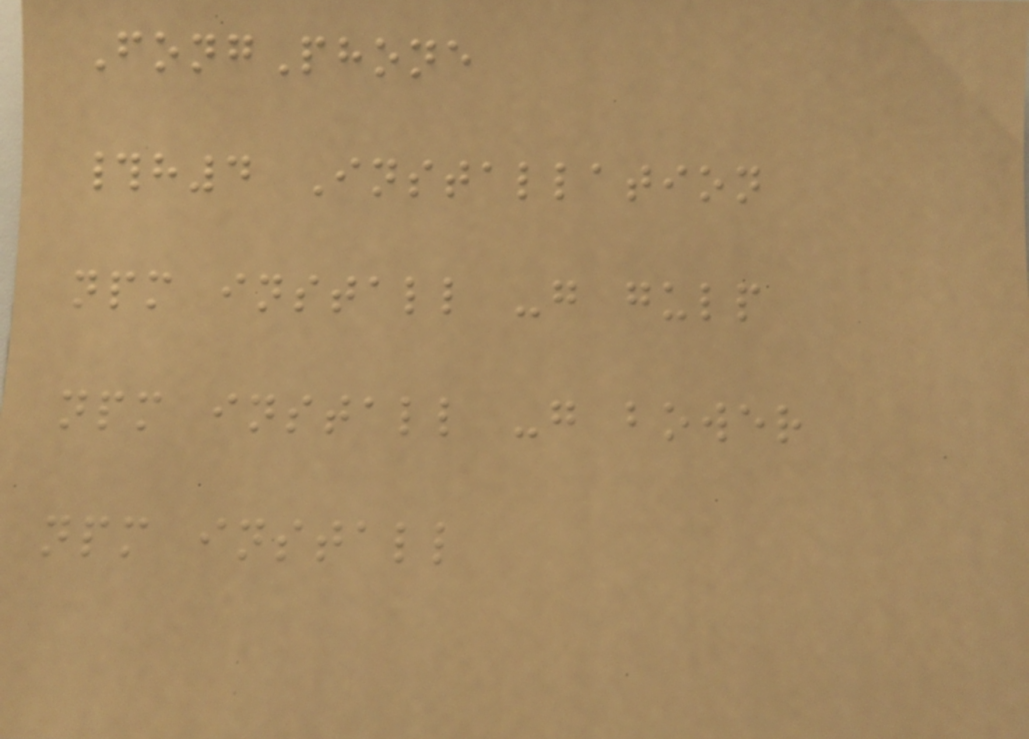FongPhone
#h4 Installation
npm install -g gulp
npm install -g bower
npm install
